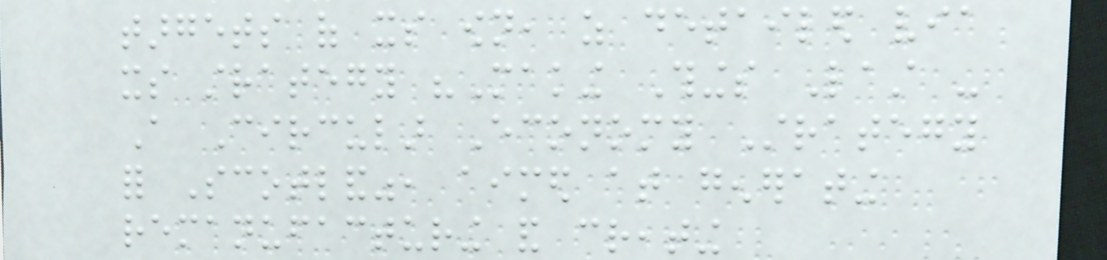targets of its own, as detailed via
its strategy "Making Things Last -
A Circular Economy Strategy
for Scotland", aimed at generating
remanufacturing and creating
